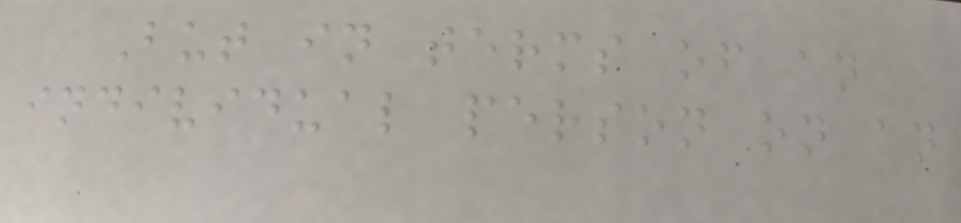But in terms of an
individual person on an
